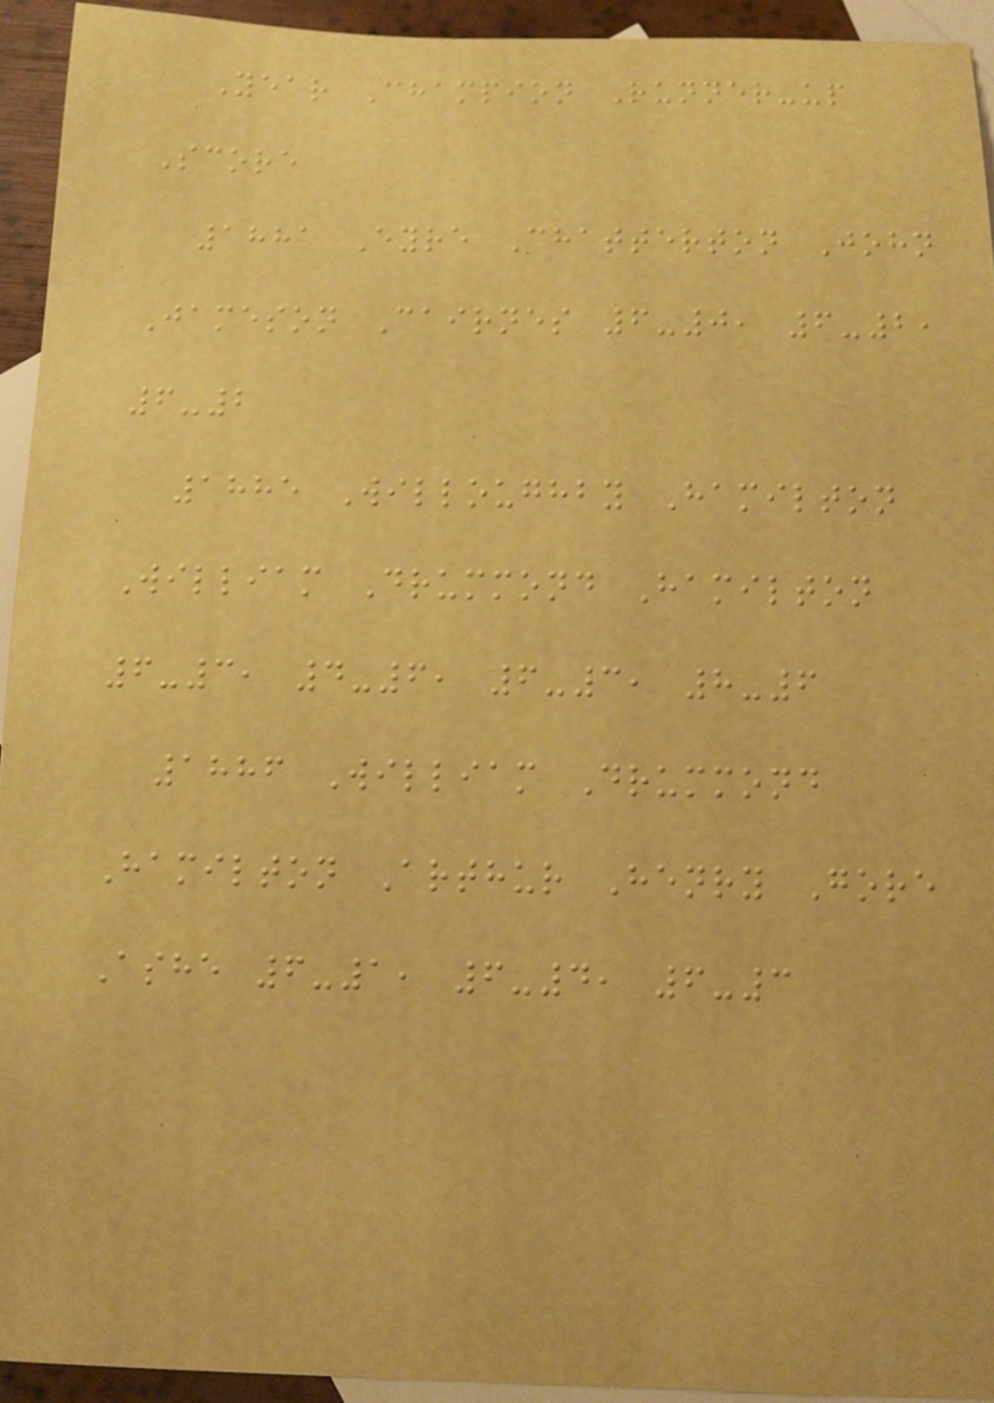Year Champion Runner-up
Score
1881 Eyre Chatterton John
Jameson Cairnes 6-0, 6-2,
6-2
1885 Willoughby Hamilton
William Drummond Hamilton
6-3, 4-6, 6-3, 8-6
1886 William Drummond
Hamilton Arthur Henry Gore
Ashe 6-1, 6-4, 6-3
